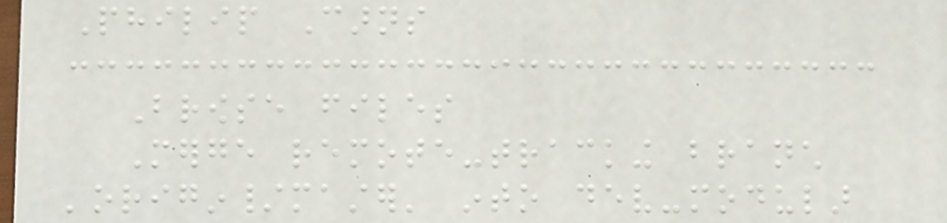Philip Carns
Browse files
Merge remote-tracking branch
'origin/master' into dev-modular
